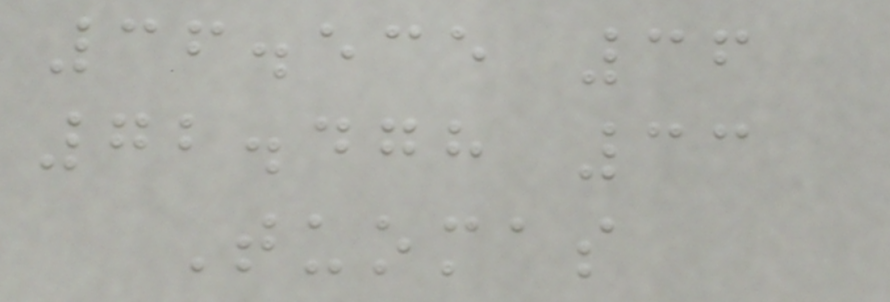36.535 36
72.478 33
Tuomas
